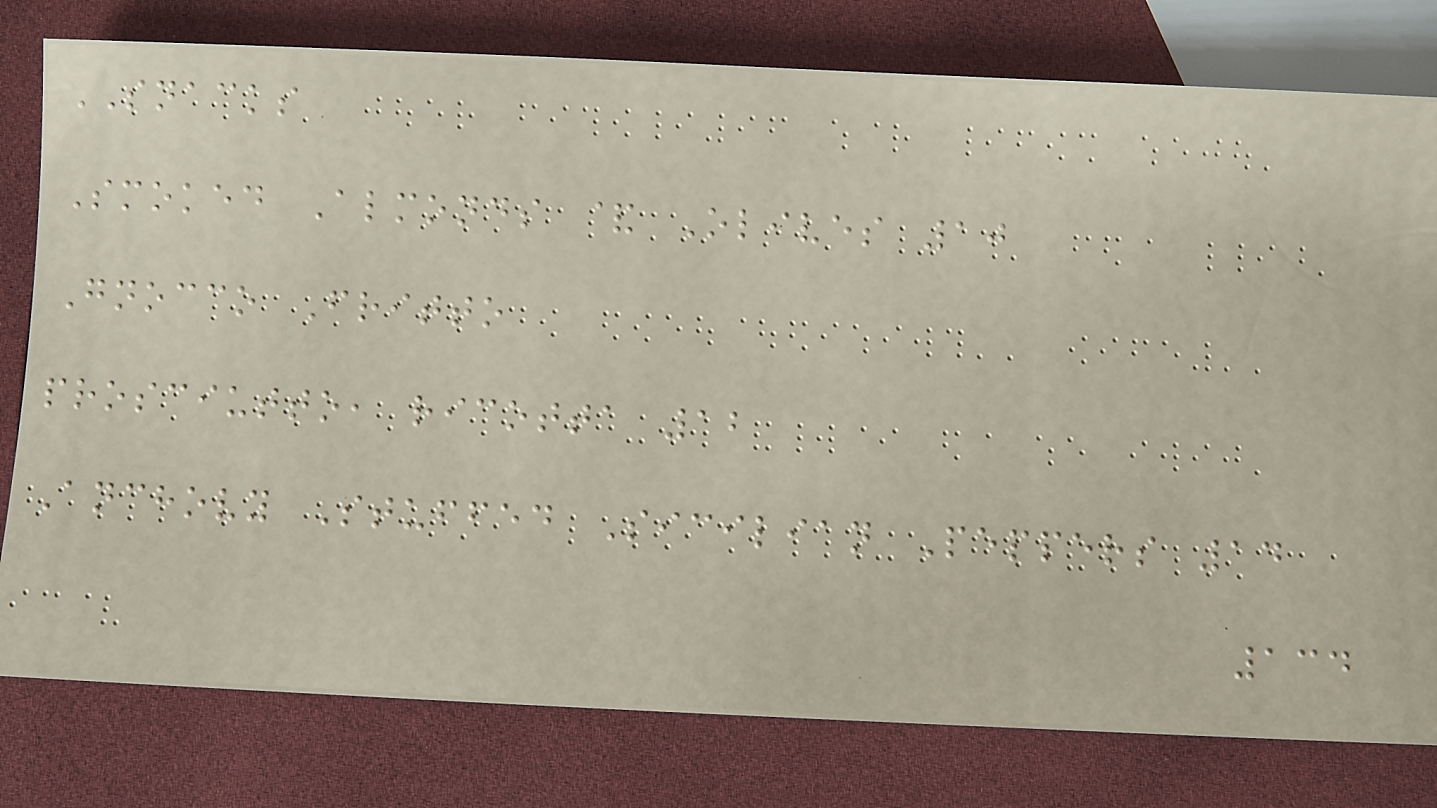SNACKS
Smoked Almonds & Olives 10
Gnocco Fritto
prosciutto, ricotta 12
Anchovy Stuffed Sicilian Peppers 14
134
